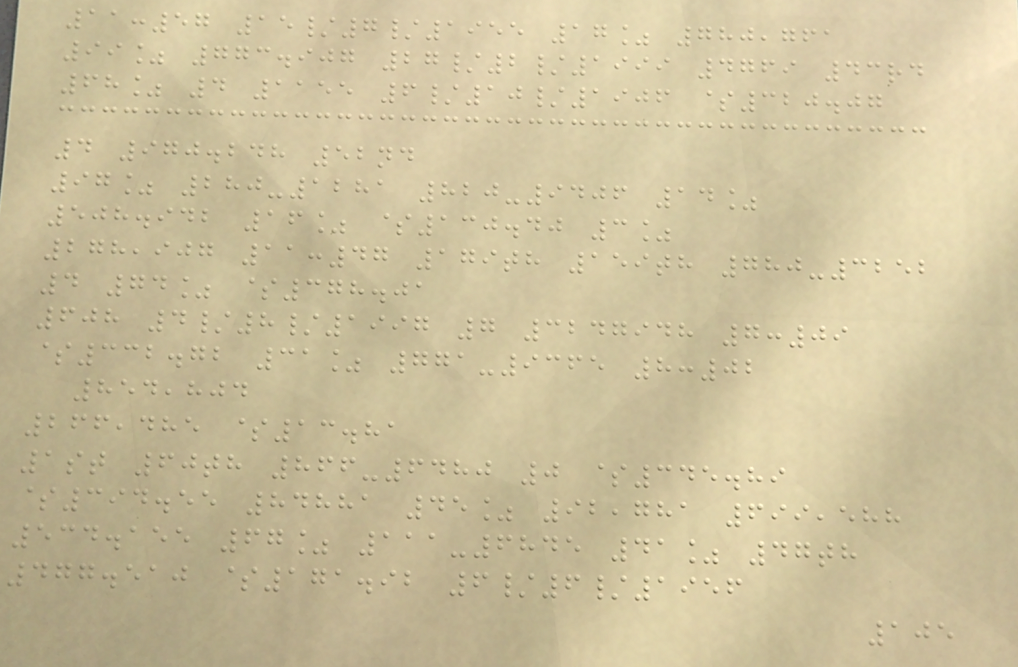11:57 15/7/1955 17% 780,761
99% 773.907 27/2/1999 4769 43rd
68% 4 1155 6/10/1906 $320.07
4 970.248 52nd
97% 280-1281 820-9406 14%
508.942 16% $130.40 3%
278,907 11:47 179th 159th 780-3252
4 74% $378.01
608 4/8/1997 7 3247948 7:09
$332.72 31% 771-9365 8:02
854,804
266,485 $13.81
1st 60th 866-6480 0 $345.89
$394.55 84881 45% 92,781 699,588
534.155 67% 111-6845 41% 47th
477.510 $171.92 6/6/1956
105
